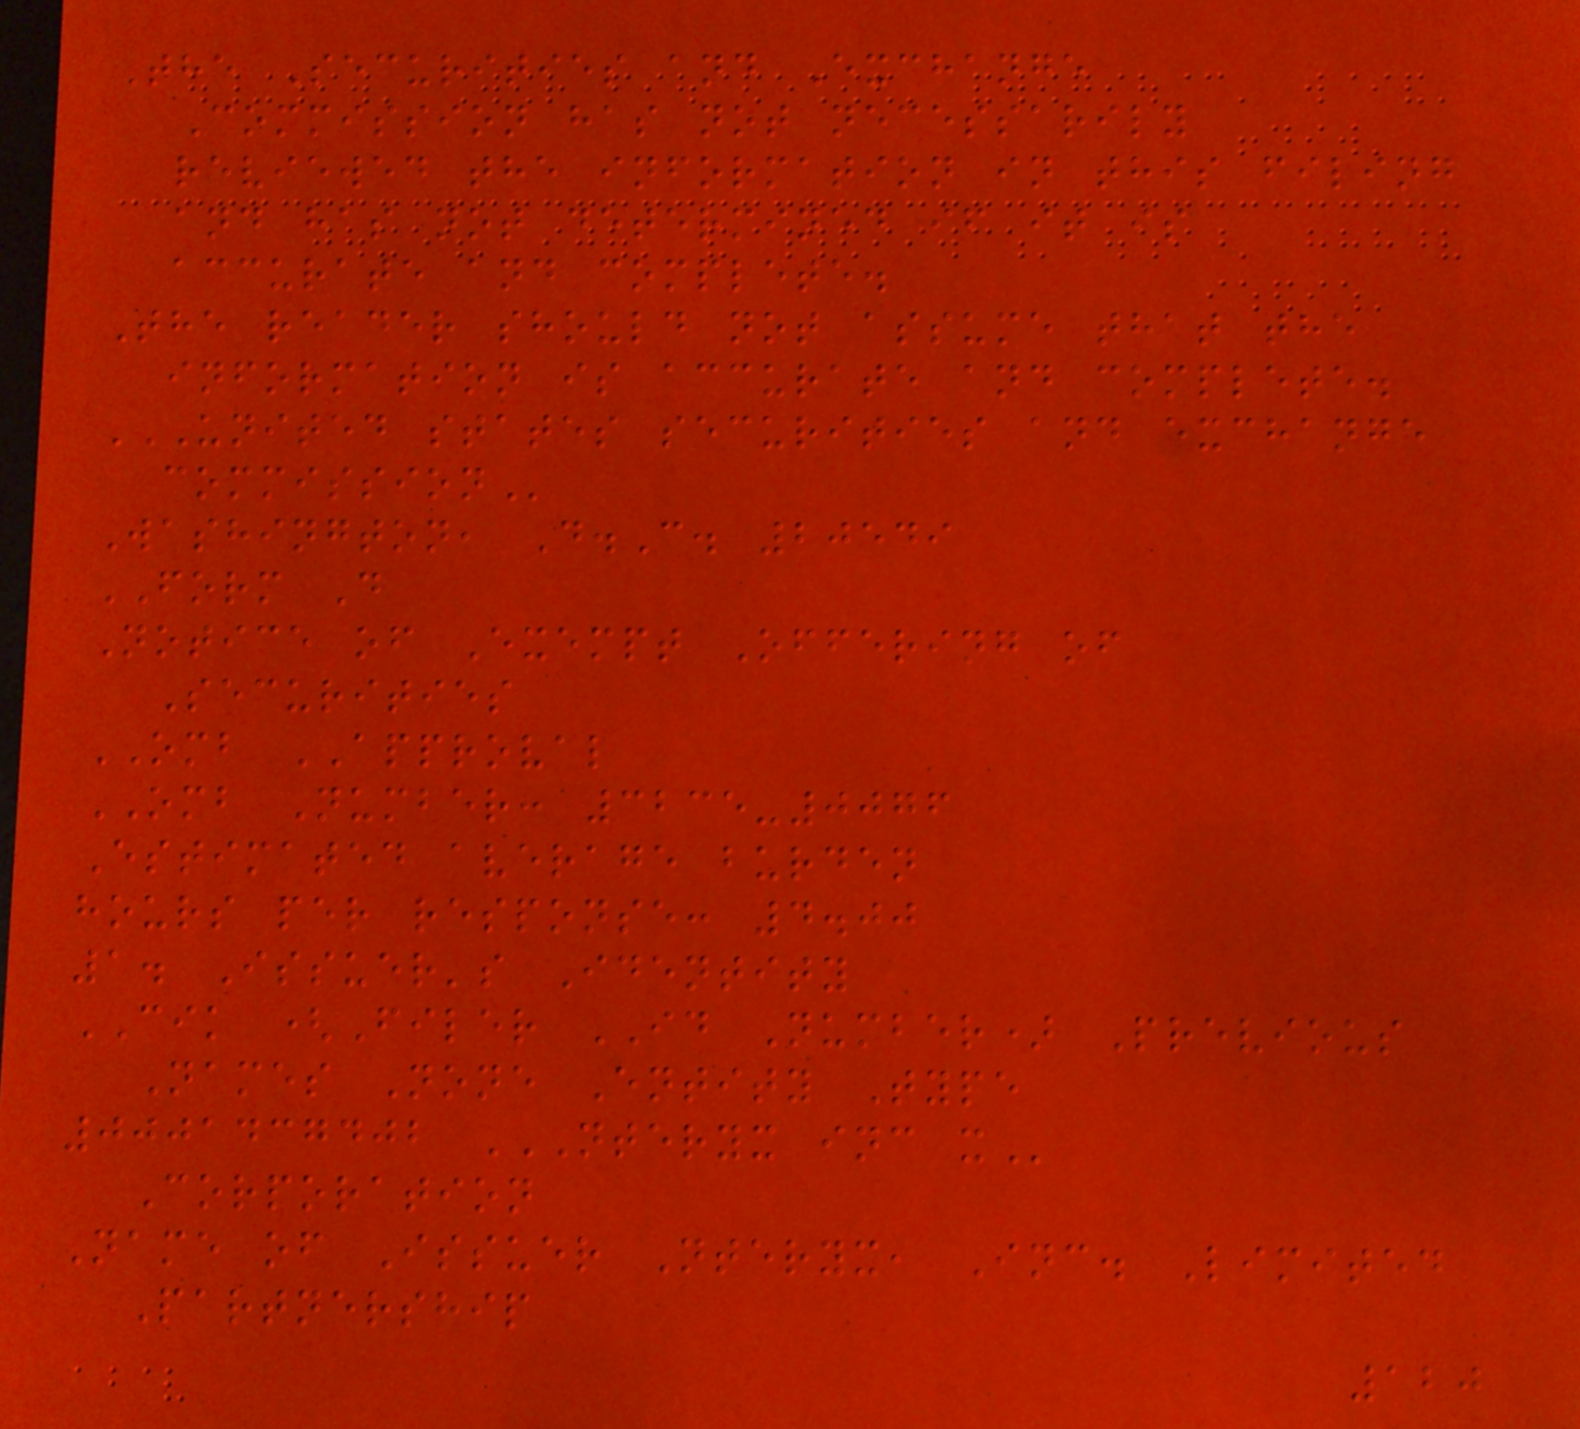The Securities and Exchange
Commission has not necessarily
reviewed the information in this filing
and has not determined if it is
accurate and complete.
The reader should not assume that the
information is accurate and complete.
UNITED STATES SECURITIES AND EXCHANGE
COMMISSION
Washington, D.C. 20549
FORM D
Notice of Exempt Offering of
Securities
OMB APPROVAL
OMB Number: 3235-0076
Estimated average burden
hours per response: 4.00
1. Issuer's Identity
CIK (Filer ID Number) Previous
Names None Entity Type
0001437402 NTERYX INC X
Corporation
Name of Issuer Nteryx, Inc. Limited
Partnership
120
